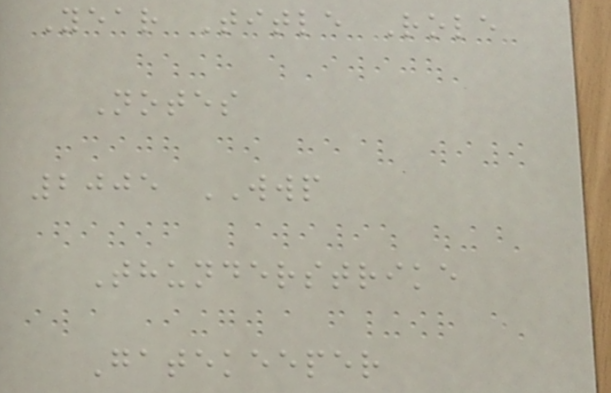Year Title Role
Notes
2005 WWP
Thunderstrike
Gatekeeper
